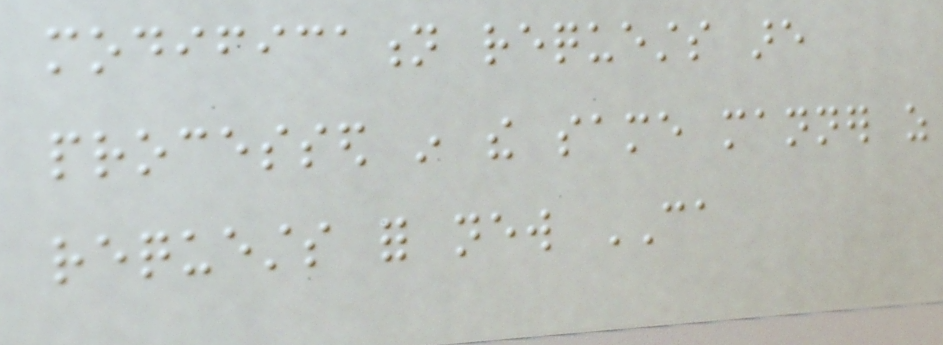modification requests are
processed in the same manner as
requests for new CA
